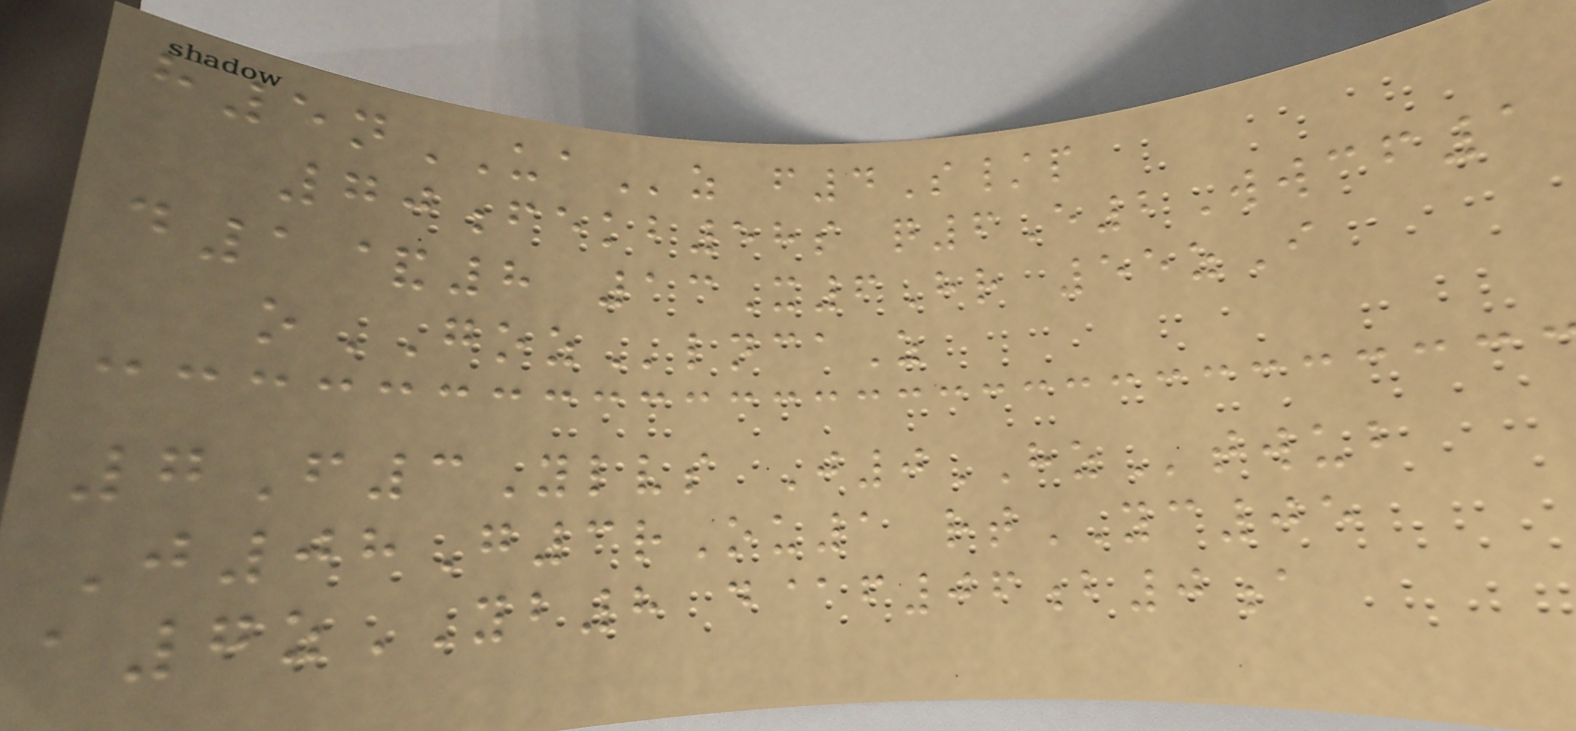h5nUAz f4S/p
70fekb58s q6E2Wwcf1
d1&8 13X6Hr 55zI
oGOZlncaZ
7F3Ylvs J0HZtwub
J08G3rOu1 rtYC05
a7zYB8 d@f06b0a
